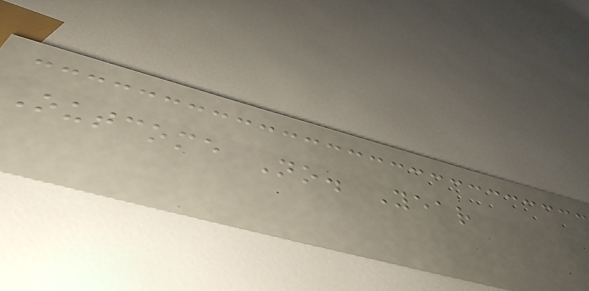Outcome No. Year
